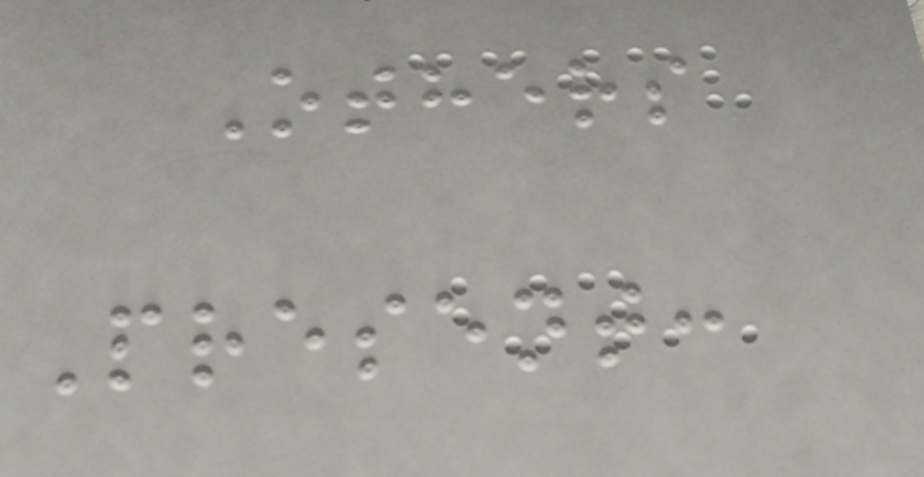Others
Present:
